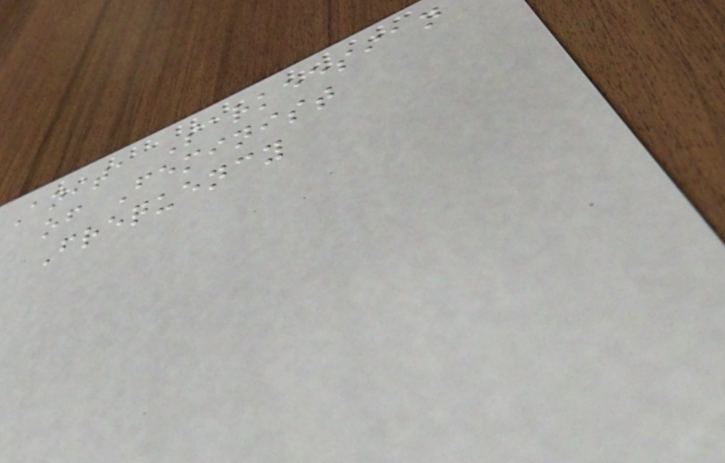Anita Sarkeesian
of Feminist
Frequency
